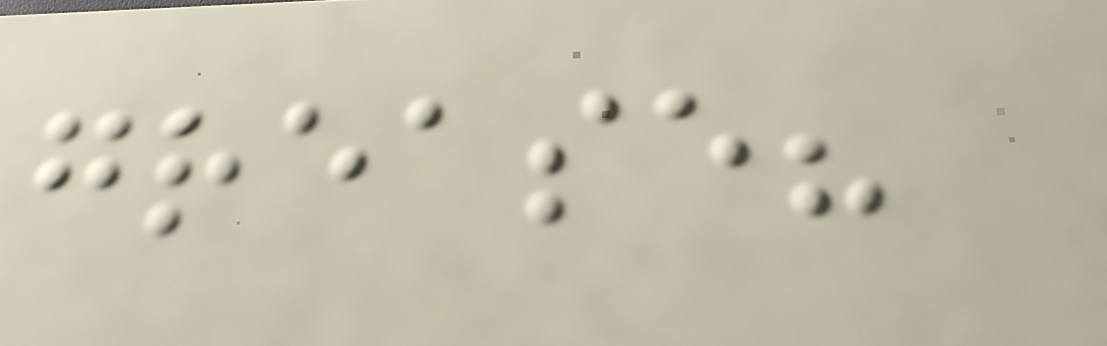grease?
